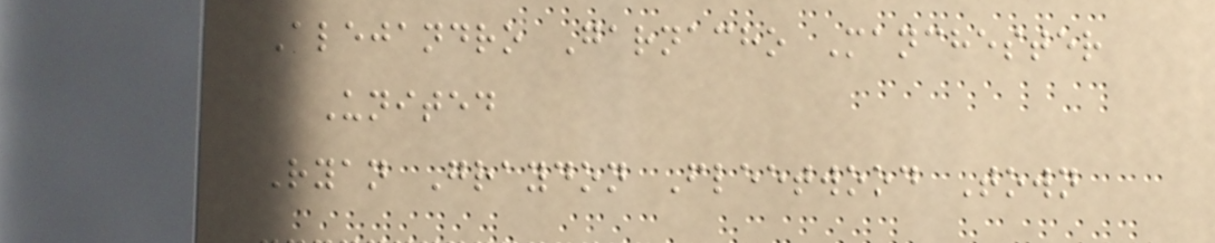Alejandro Garnacho Manchester
United
Ryan Graydon Fleetwood Town
